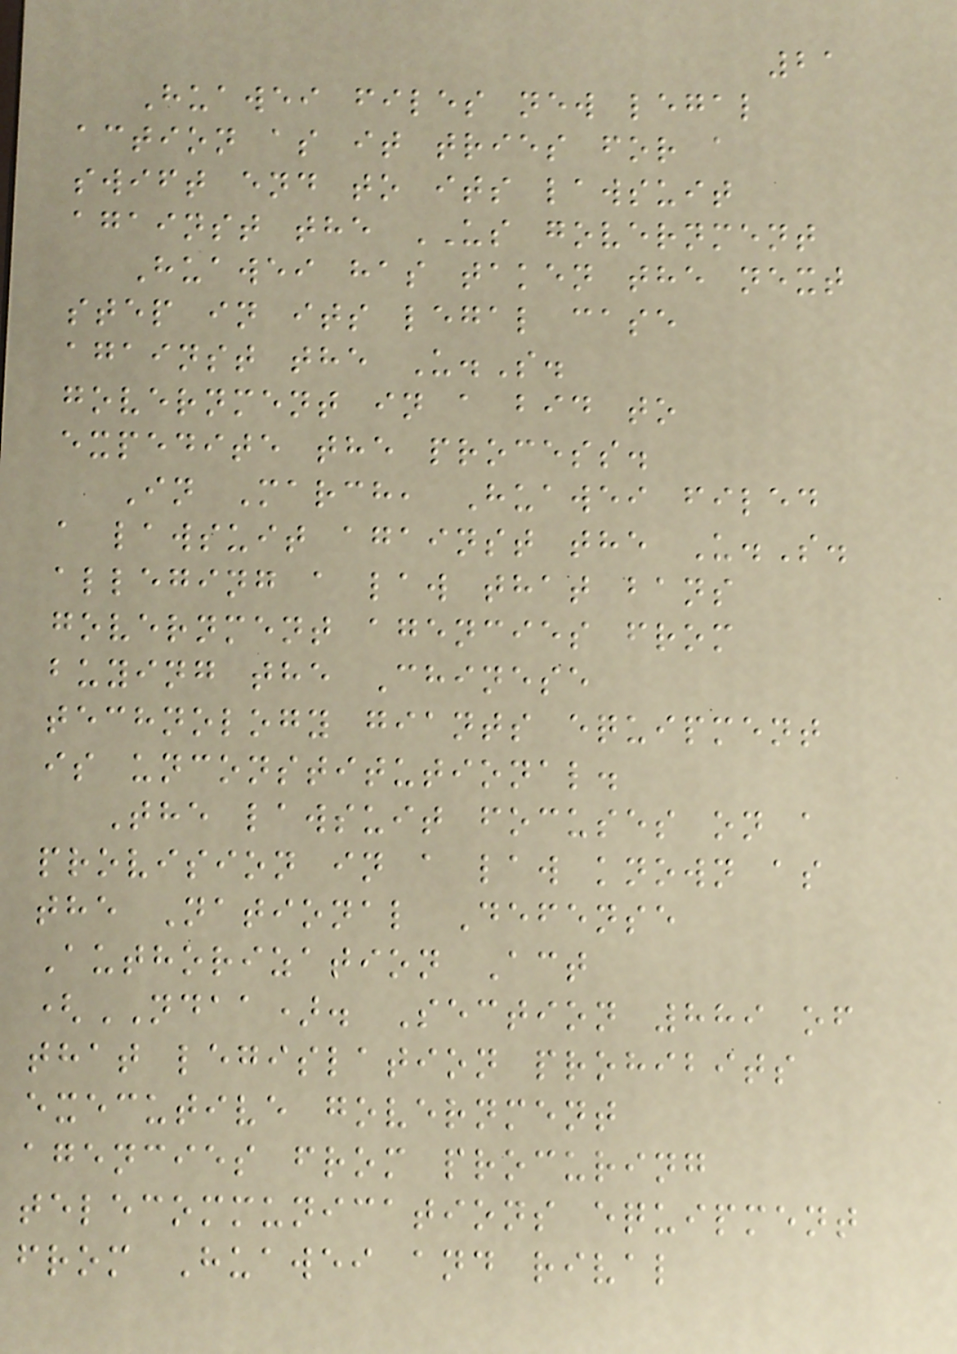21
Huawei files new legal
action as it tries for a
swift end to its lawsuit
against the US government
Huawei has taken the next
step in its legal case
against the U.S.
government in a bid to
expedite the process.
In March, Huawei filed
a lawsuit against the U.S.
alleging a law that bans
government agencies from
buying the Chinese
technology giants equipment
is unconstitutional.
The lawsuit focuses on a
provision in a law known as
the National Defense
Authorization Act
(NDAA). Section 889 of
that legislation prohibits
executive government
agencies from procuring
telecommunications equipment
from Huawei and rival
